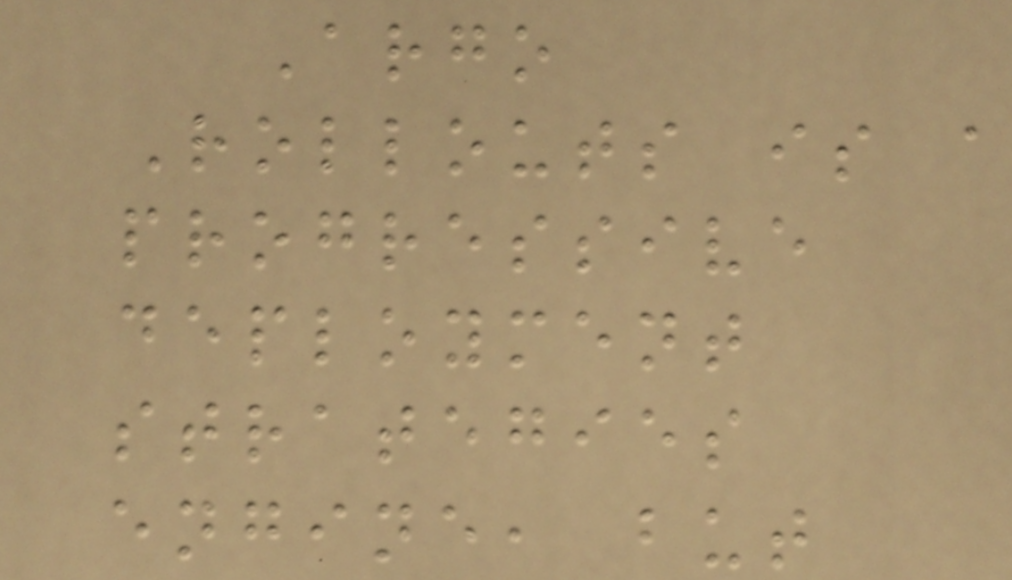Argo
Rollouts is a
progressive
deployment
strategies
engine, but
